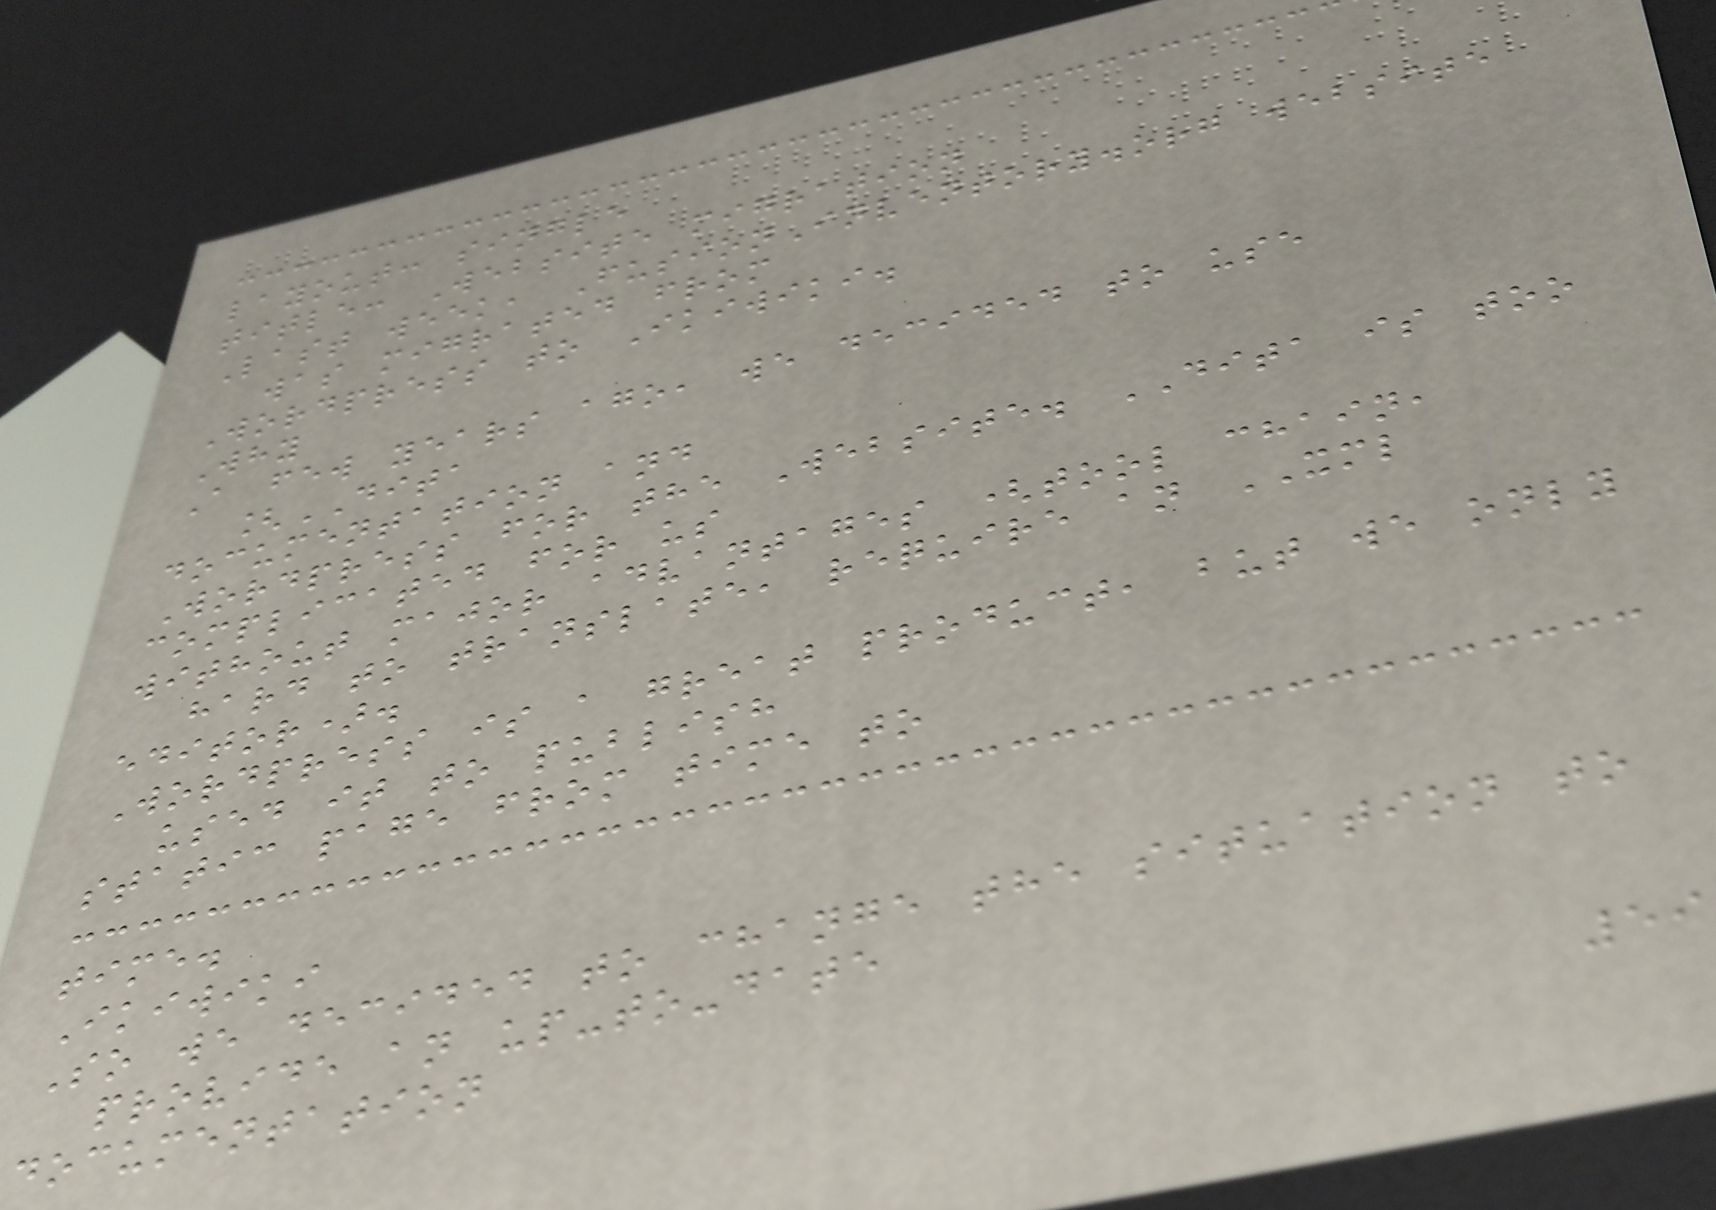layout: single
title: Website migration
Last week, FusionInventory.org website
was migrated from
Wordpress to Ikiwiki.
Why
A few years ago, we decided to use
[DITA
documentation and
Wordpress for the Website. DITA is too
complicated for us
without major advantages (tool chain,
hard to translate, require an XML
editor).
Wordpress is a great product, but we only
used it to publish
static page from time to
time.
Ikiwiki
So we decided to change the situation to
provide an up-to-date
documentation
59
